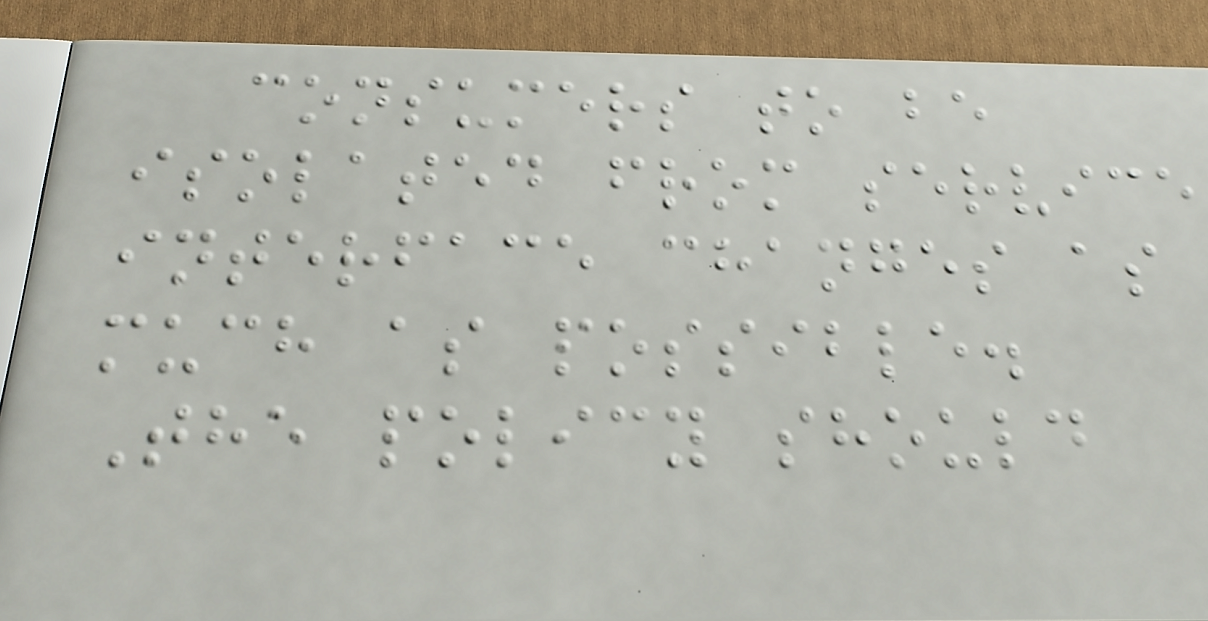consumers to be
isolated from service
interface changes as
much as possible.
The policy should
